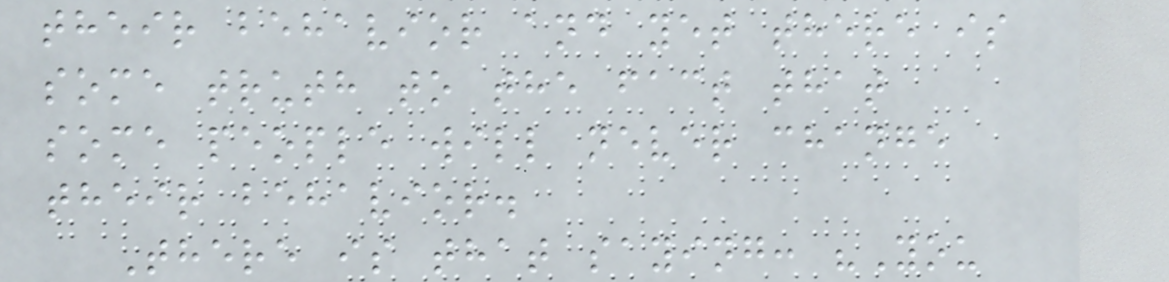their behavior and yet there is
some truth to the fact that
some people will never change
their behavior.
There is that saying: "You
